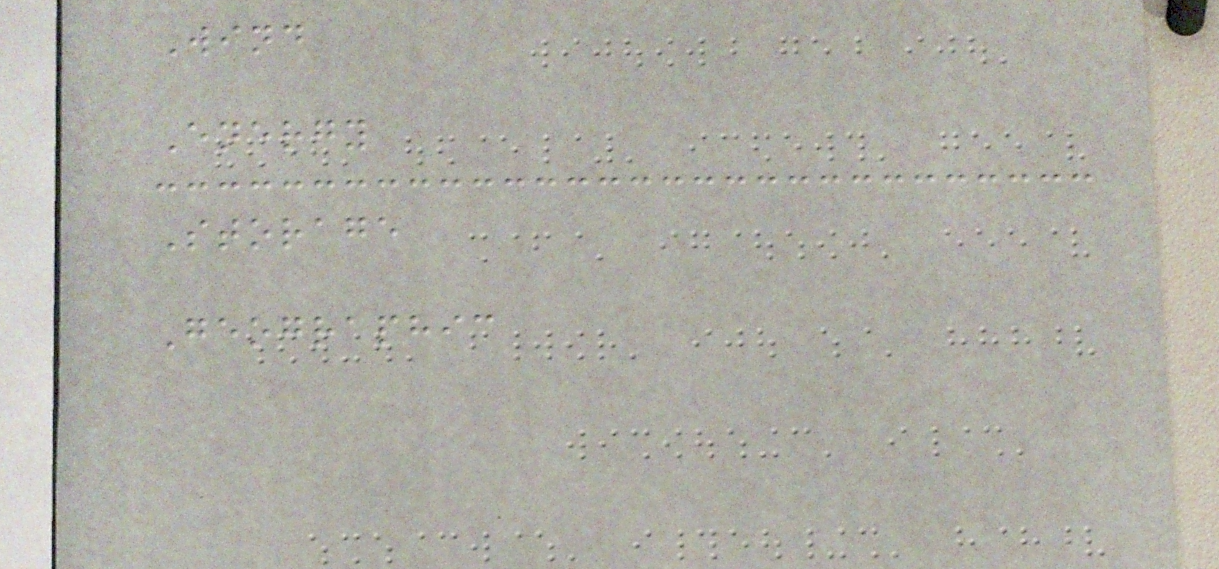Wind
Energy
Storage
Geographic
